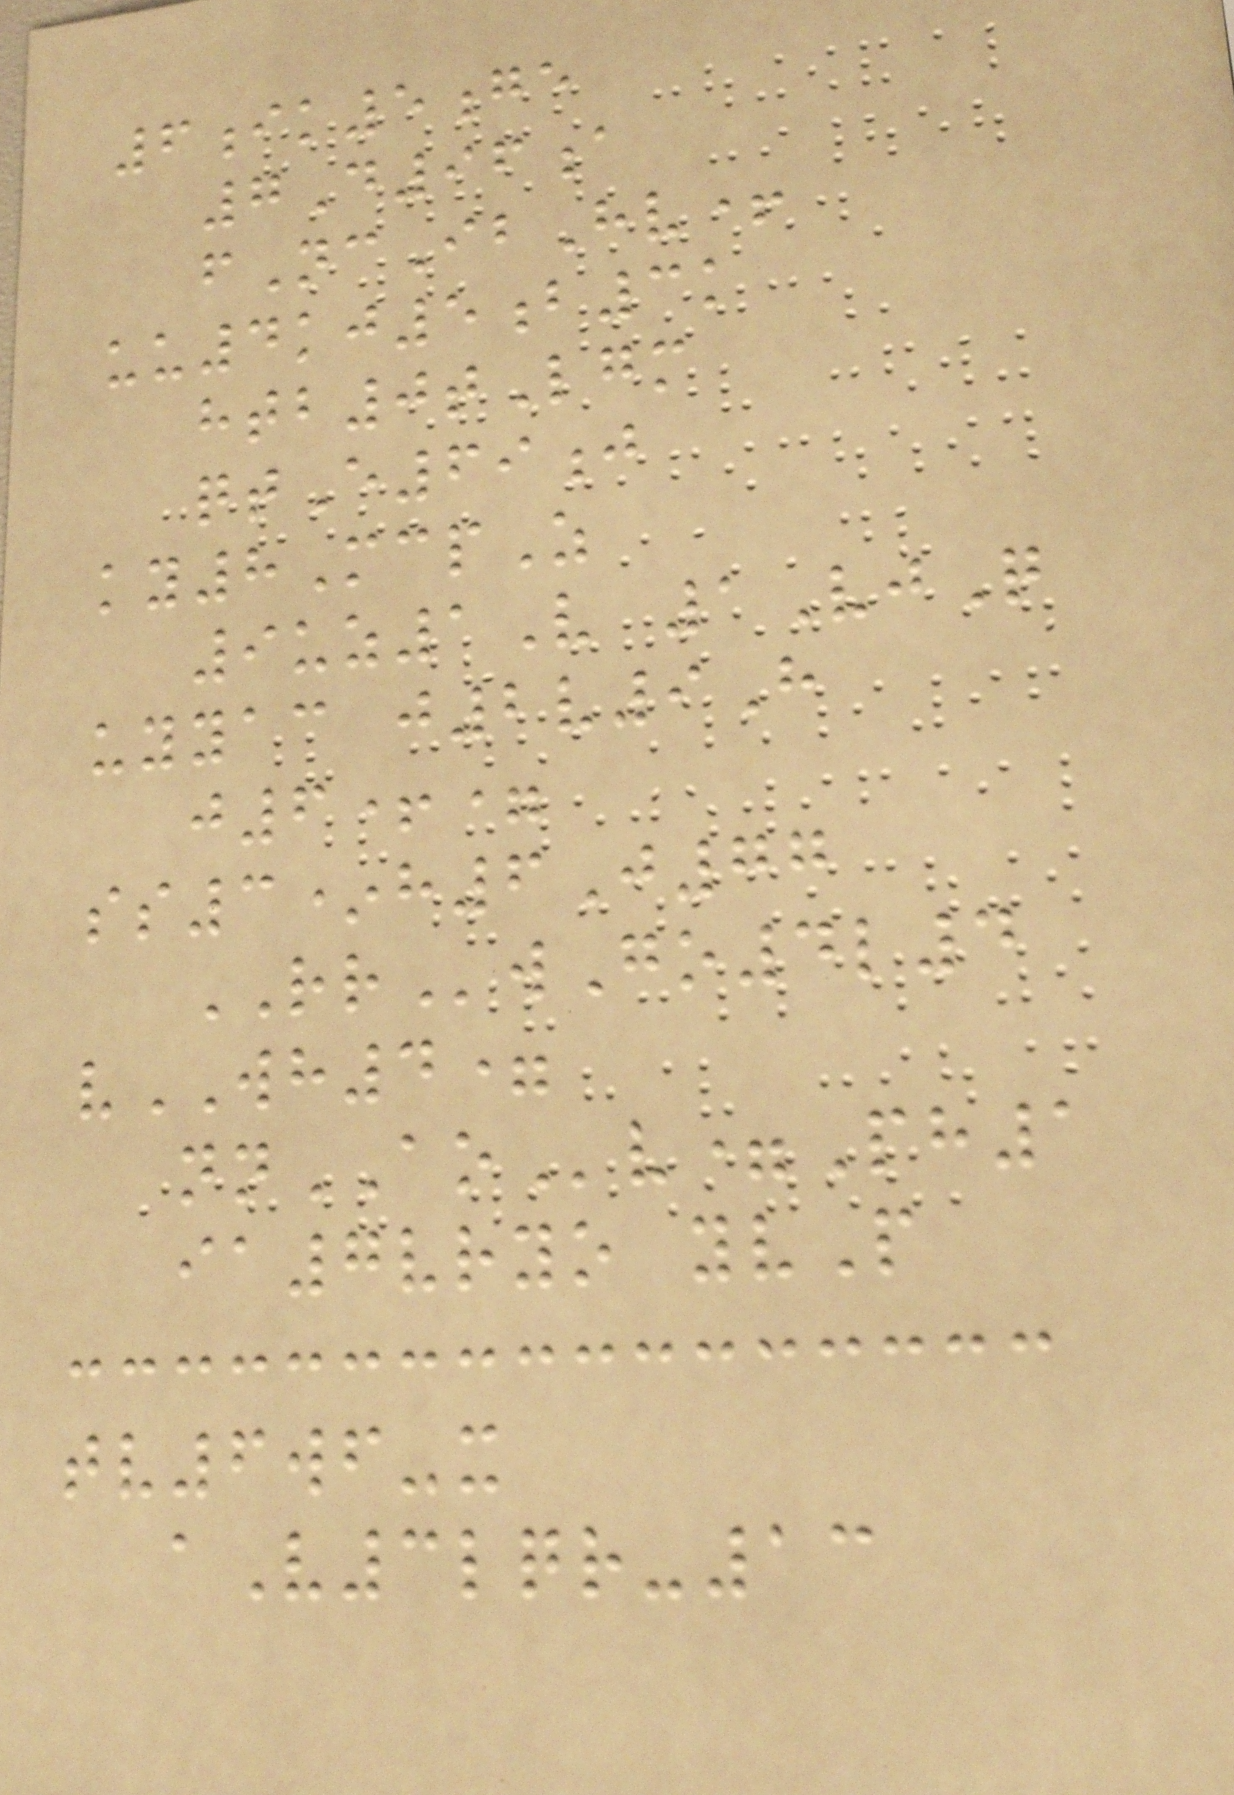6ik5ge
7D96a
fNcIbHv+
uu4kj5b3k
htb0tLgm
qtE69j
ky8McpZ
9uz1V 1VjQ
uyyac j2v9H
j6+=
ss3*h6J77
RRwGo4l4
vWH4=
nnAOv=Ph1
ia7vryo yvP
tv6wf-x
aV3lqr-13
